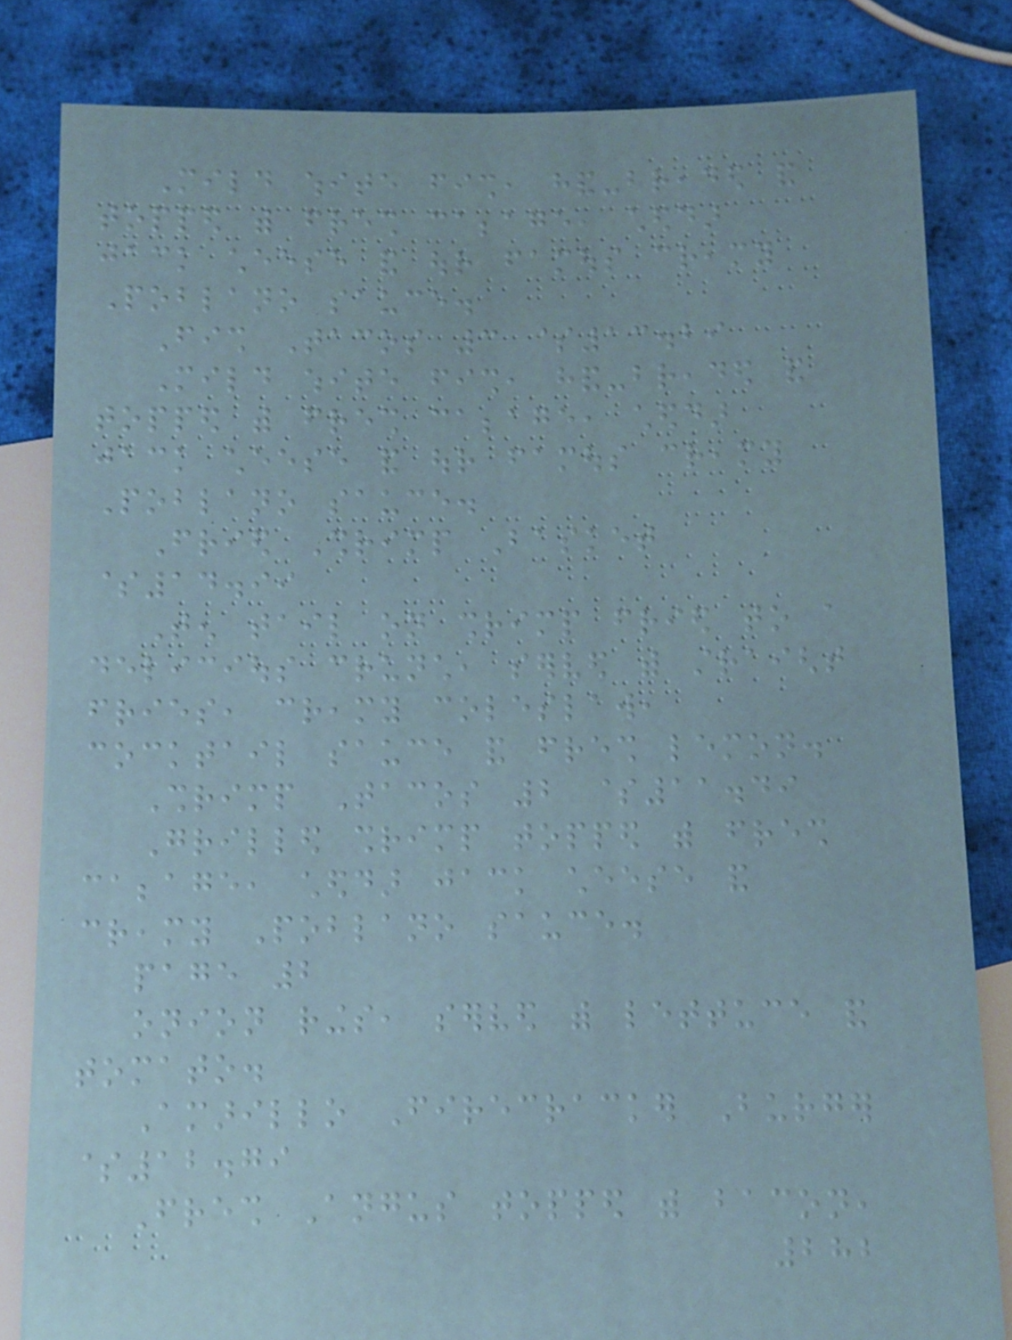Mild white fish, hand-breaded and
topped with fresh cabbage, cheddar
jack cheese and our famous creamy
Poblano sauce.
Fish Tacos 3 $13.29
Mild white fish, hand-breaded and
topped with fresh cabbage, cheddar
jack cheese and our famous creamy
Poblano sauce.
Fried Shrimp Basket
$14.99
Ten tail on shrimp fried to a
delicious crunch, served with straight
fries, creamy coleslaw,
cocktail sauce and fresh lemon.
Shrimp Tacos 2 $11.49
Grilled shrimp topped with fresh
cabbage, cheddar jack cheese and
creamy Poblano sauce.
page 2
onion rings, served with lettuce and
tomato.
Amarillo Firecracker Burger
$12.79
Fresh Angus topped with bacon,
282
